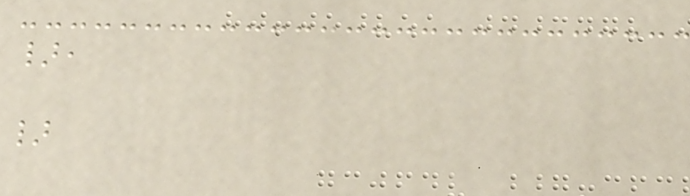},
}
